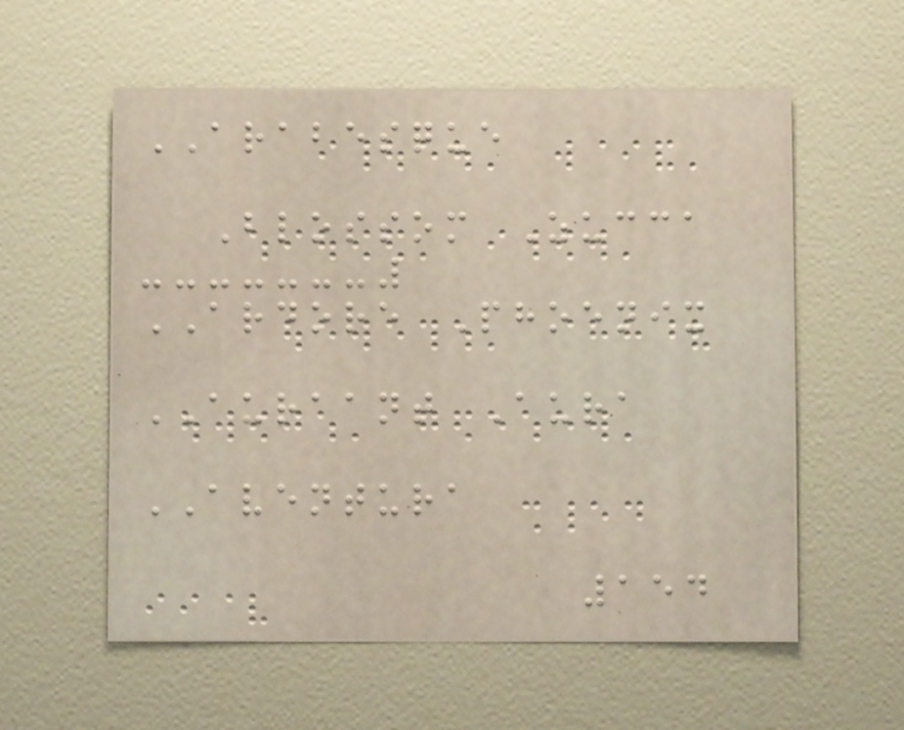ARABESQUE
Blossom Zucca
ARDORE Phoenix
AURAANT Aura
AVENTURA
154
